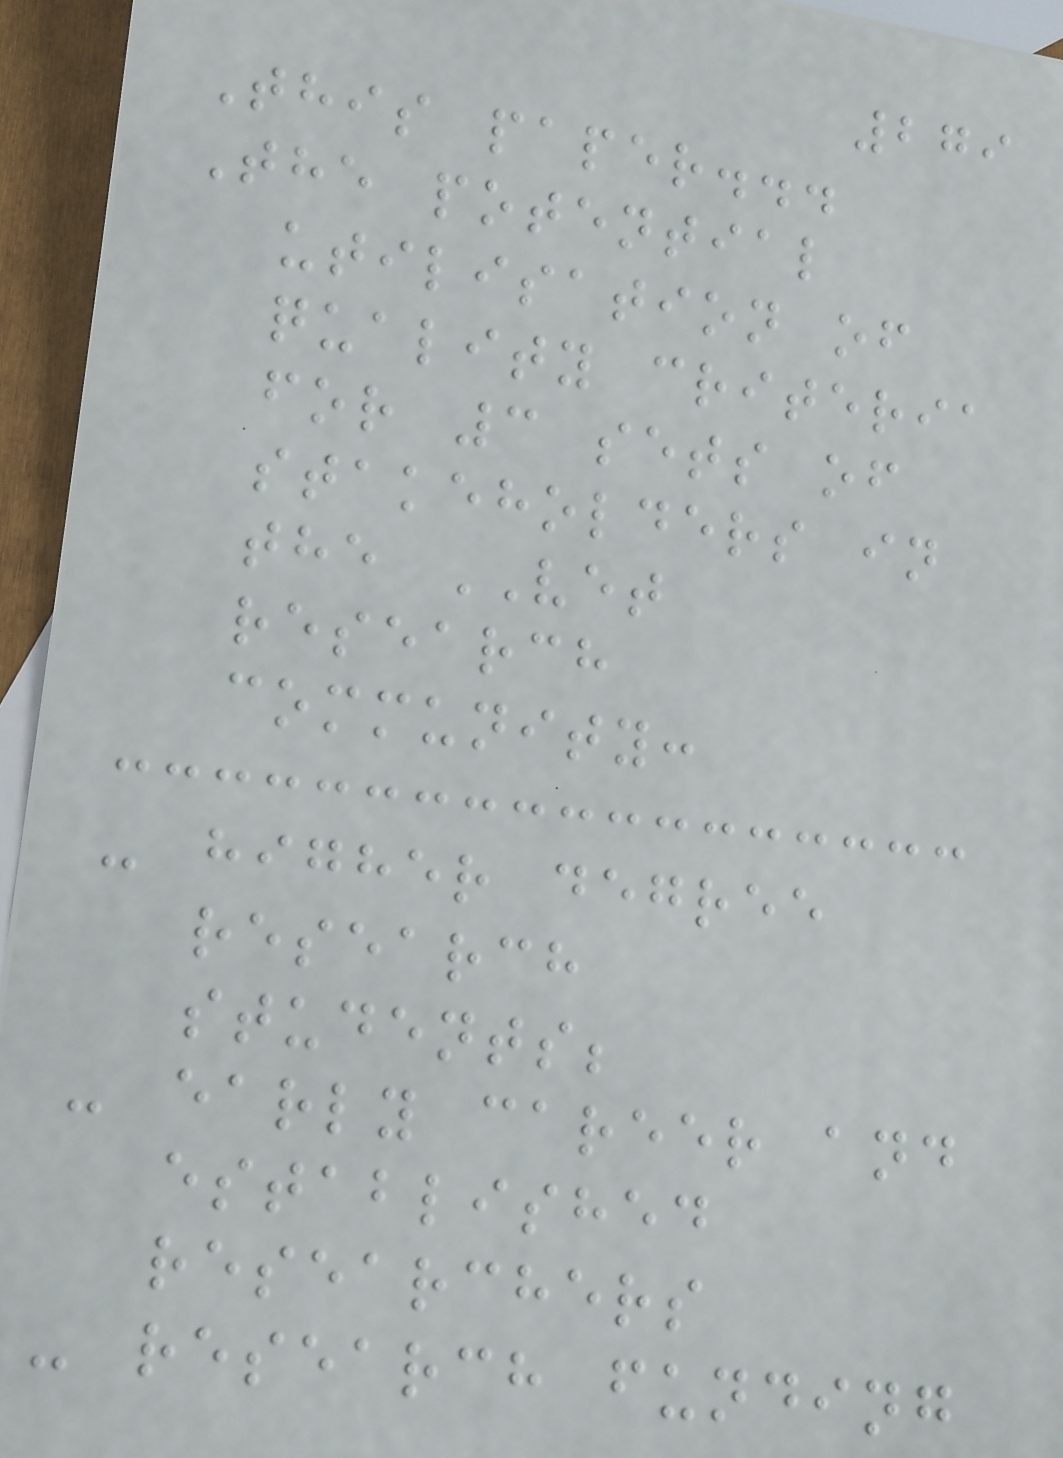279
This paper...
The potential
utilisation of
quality criteria
for 3 sets of
stakeholders in
the VET
research
community:
- higher degree
research
students;
- early career and
established
researchers
- research funding
